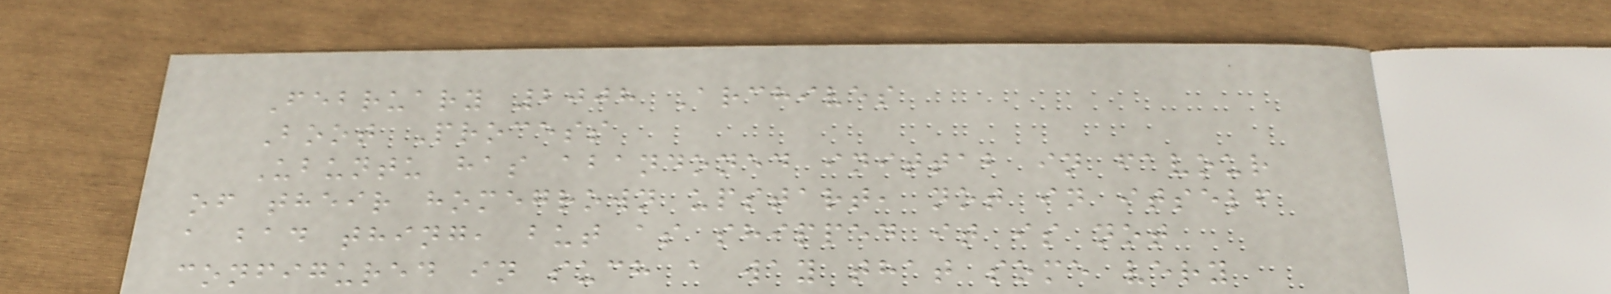February 2008 Archives
Boot Process
Ubuntu has abandoned inittab in favour
of their homegrown upstart, not in itself
a bad thing, but as shipped it is not
configured in such a way that some very
